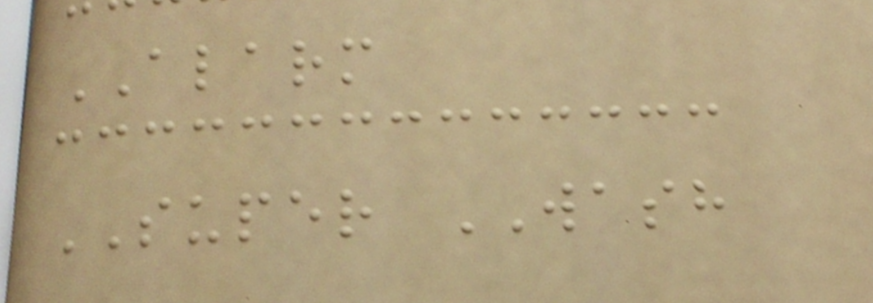ALARM
SUPER WASH
